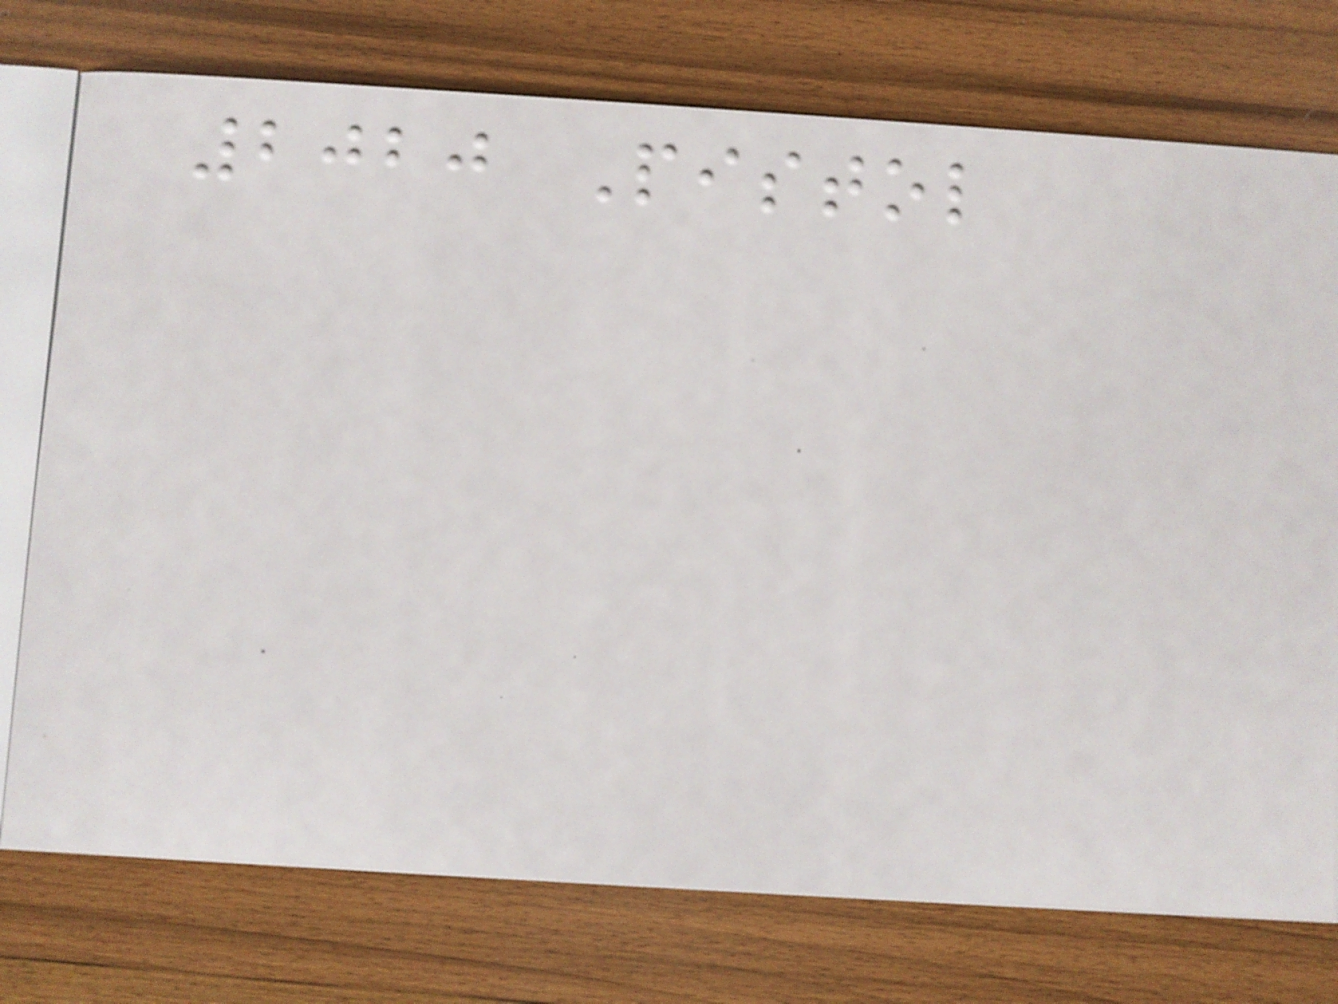2020 Pistol
